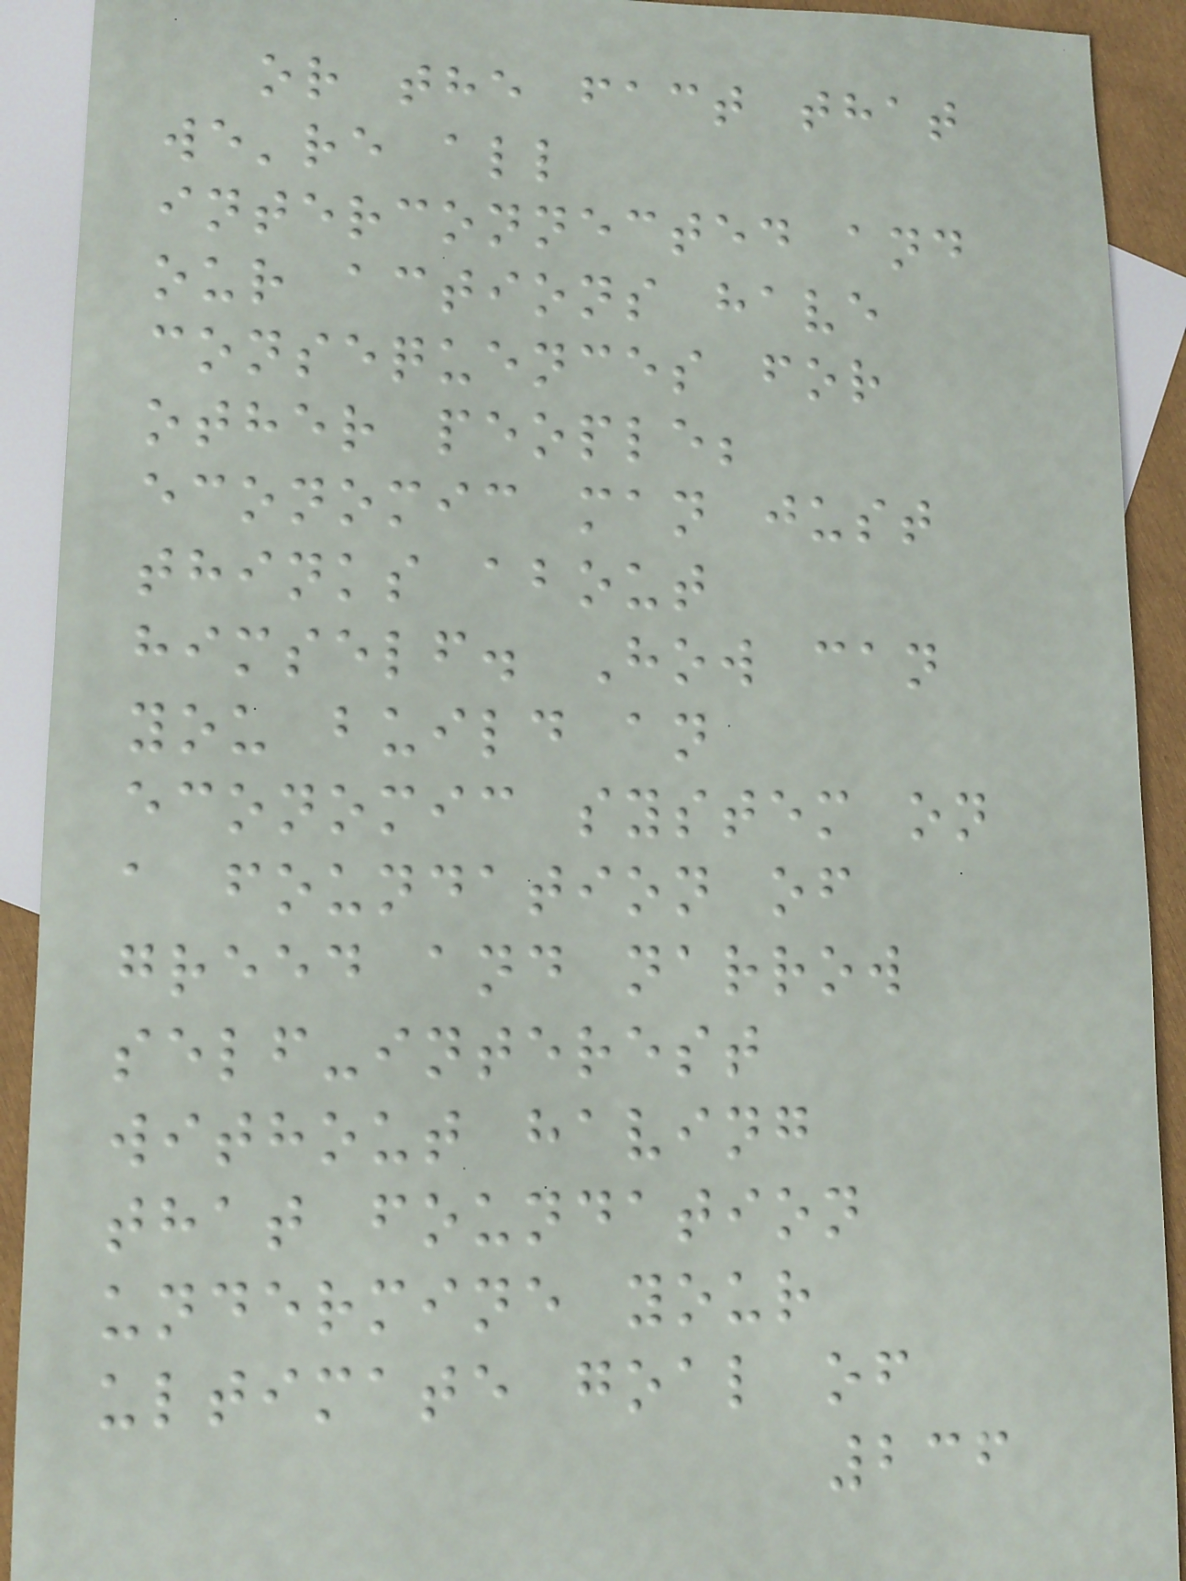or the fact that
we're all
interconnected and
our actions have
consequences for
other people;
economic man just
thinks about
himself. How can
you build an
economic system on
a foundation of
greed and narrow
self-interest
without having
that foundation
undermine your
ultimate goal of
236
